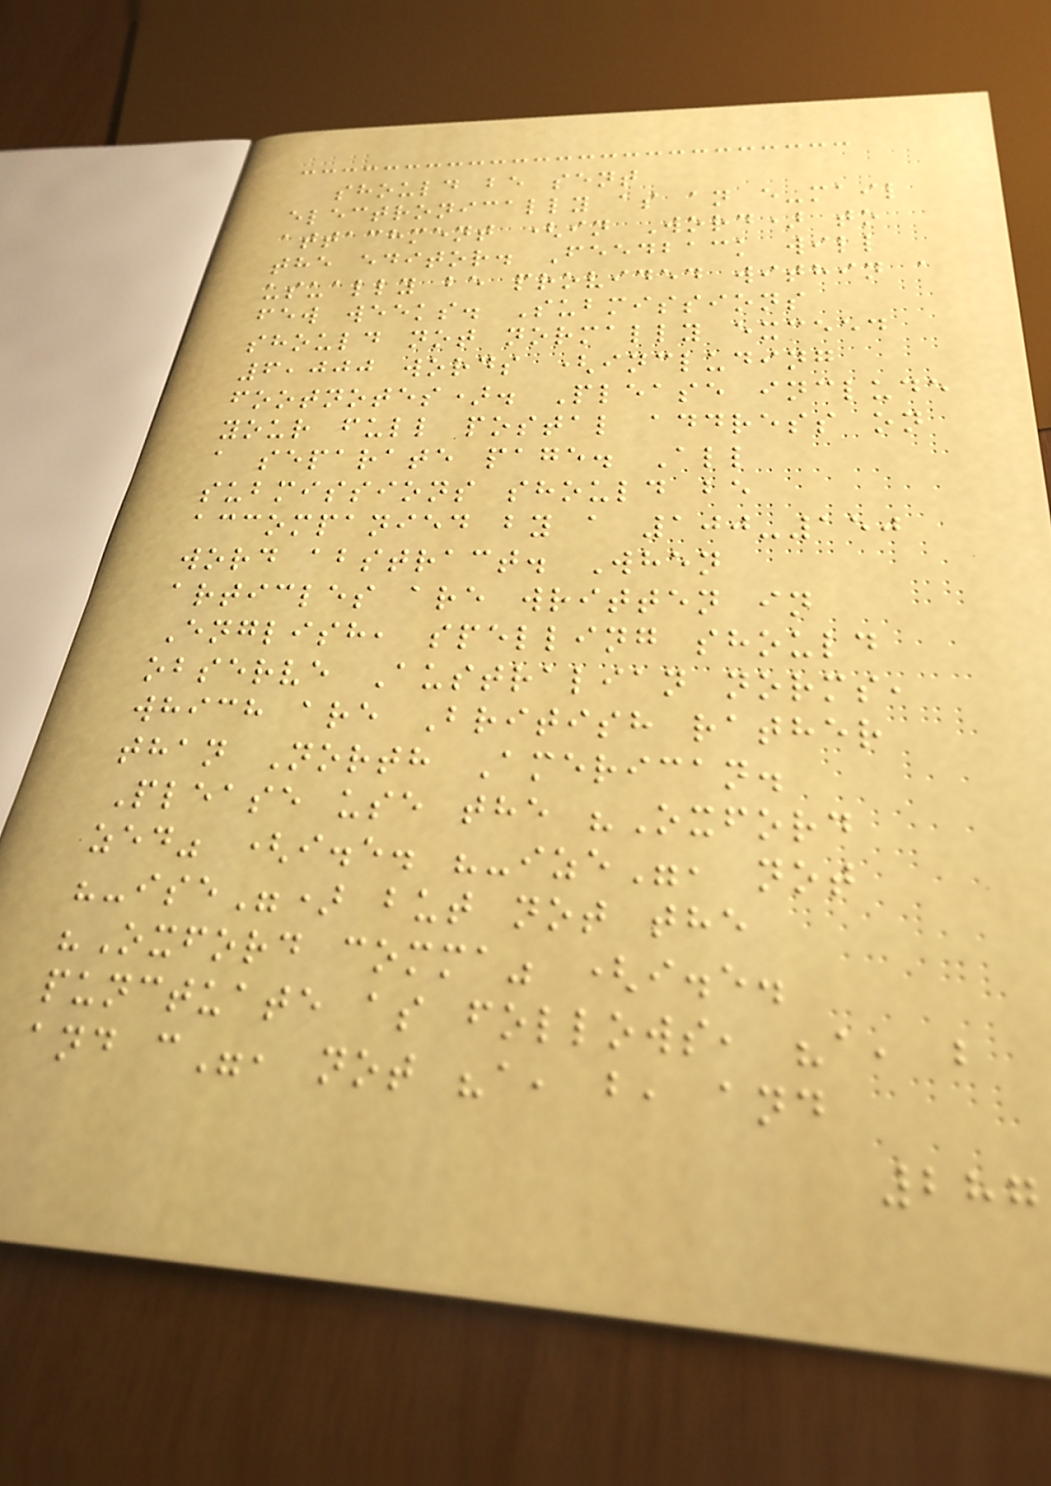should be sent
electronically as an e-mail
attachment (in Word) to
the editor. Feedback will
usually be provided within a
few weeks. Submissions
should not normally exceed
6,000 words (including
footnotes). Please include
your full postal address on
a separate page. All
submissions should be
accompanied by a 100-150
word abstract. When
articles are written in
English, spelling should
observe Australian norms,
which are British rather
than North American.
Please use the "Oxford
zed" (i.e. "-ize", not
"-ise") but not the
"Oxford comma" (i.e.
punctuate as follows, "a, b
and c", not "a, b, and
287
